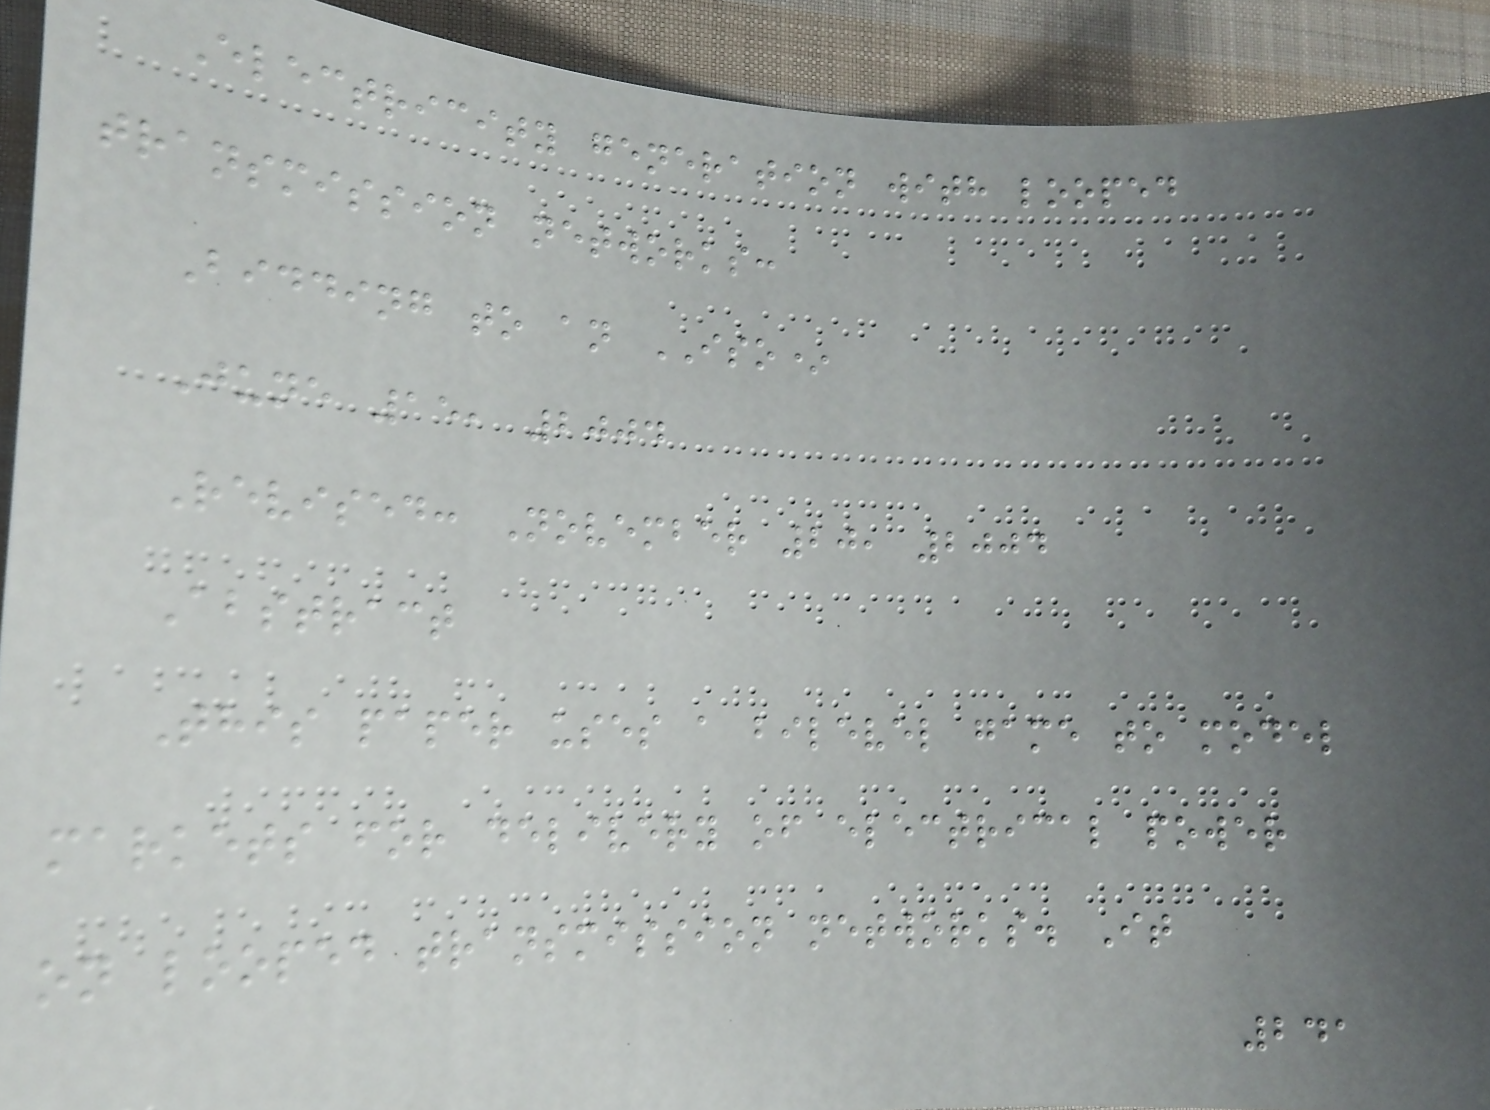Electricity generation with looped
transmission networks:
Bidding to an ISO*
June 15, 2004
Revised: November 20, 2004
Abstract
This paper uses a bilevel game to model
markets for delivery of electrical power
on looped transmission networks. It
241
